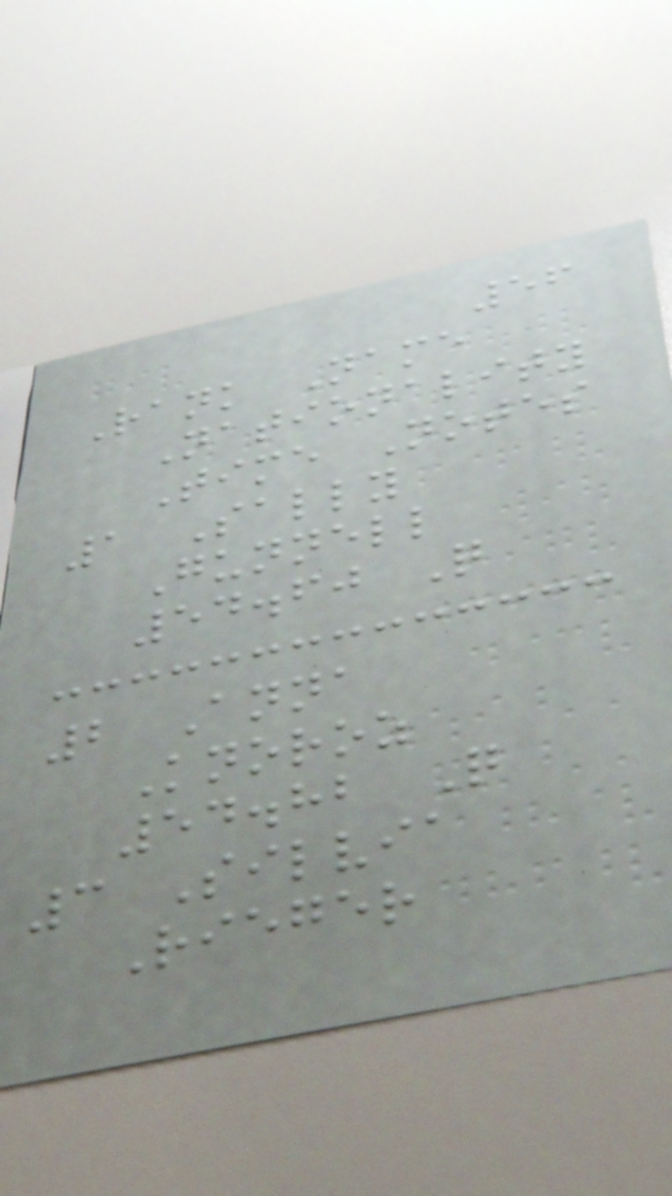56
Rank Name
Nationality
Time Notes
1 Sally
Gunnell
54.60 Q
2 Anna
Knoroz
54.82 Q
3 Silvia
Rieger
